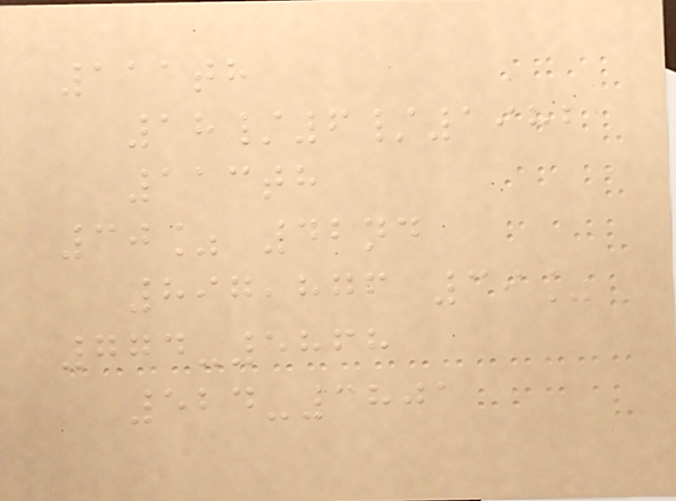111th
18/6/1982
113th
30% 42nd
897,876 39%
774-5868
524-3801
